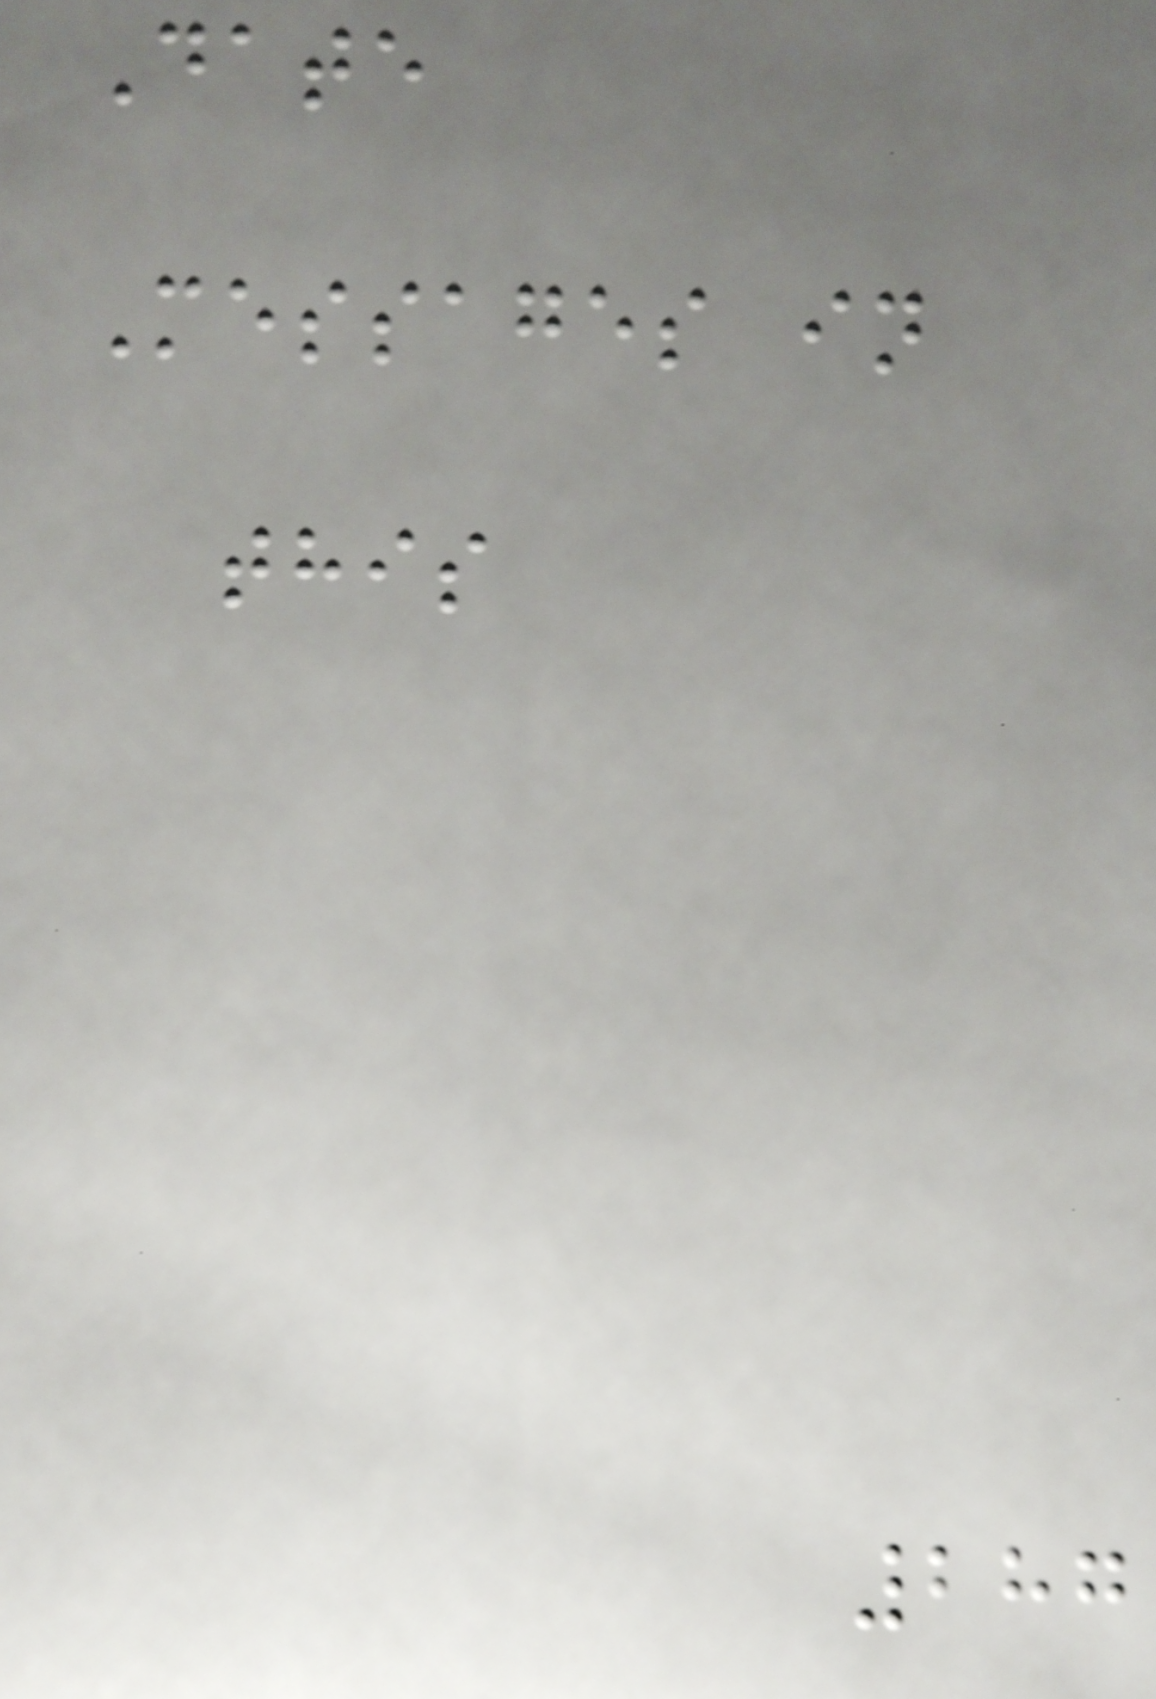Date
Messages in
this
287
